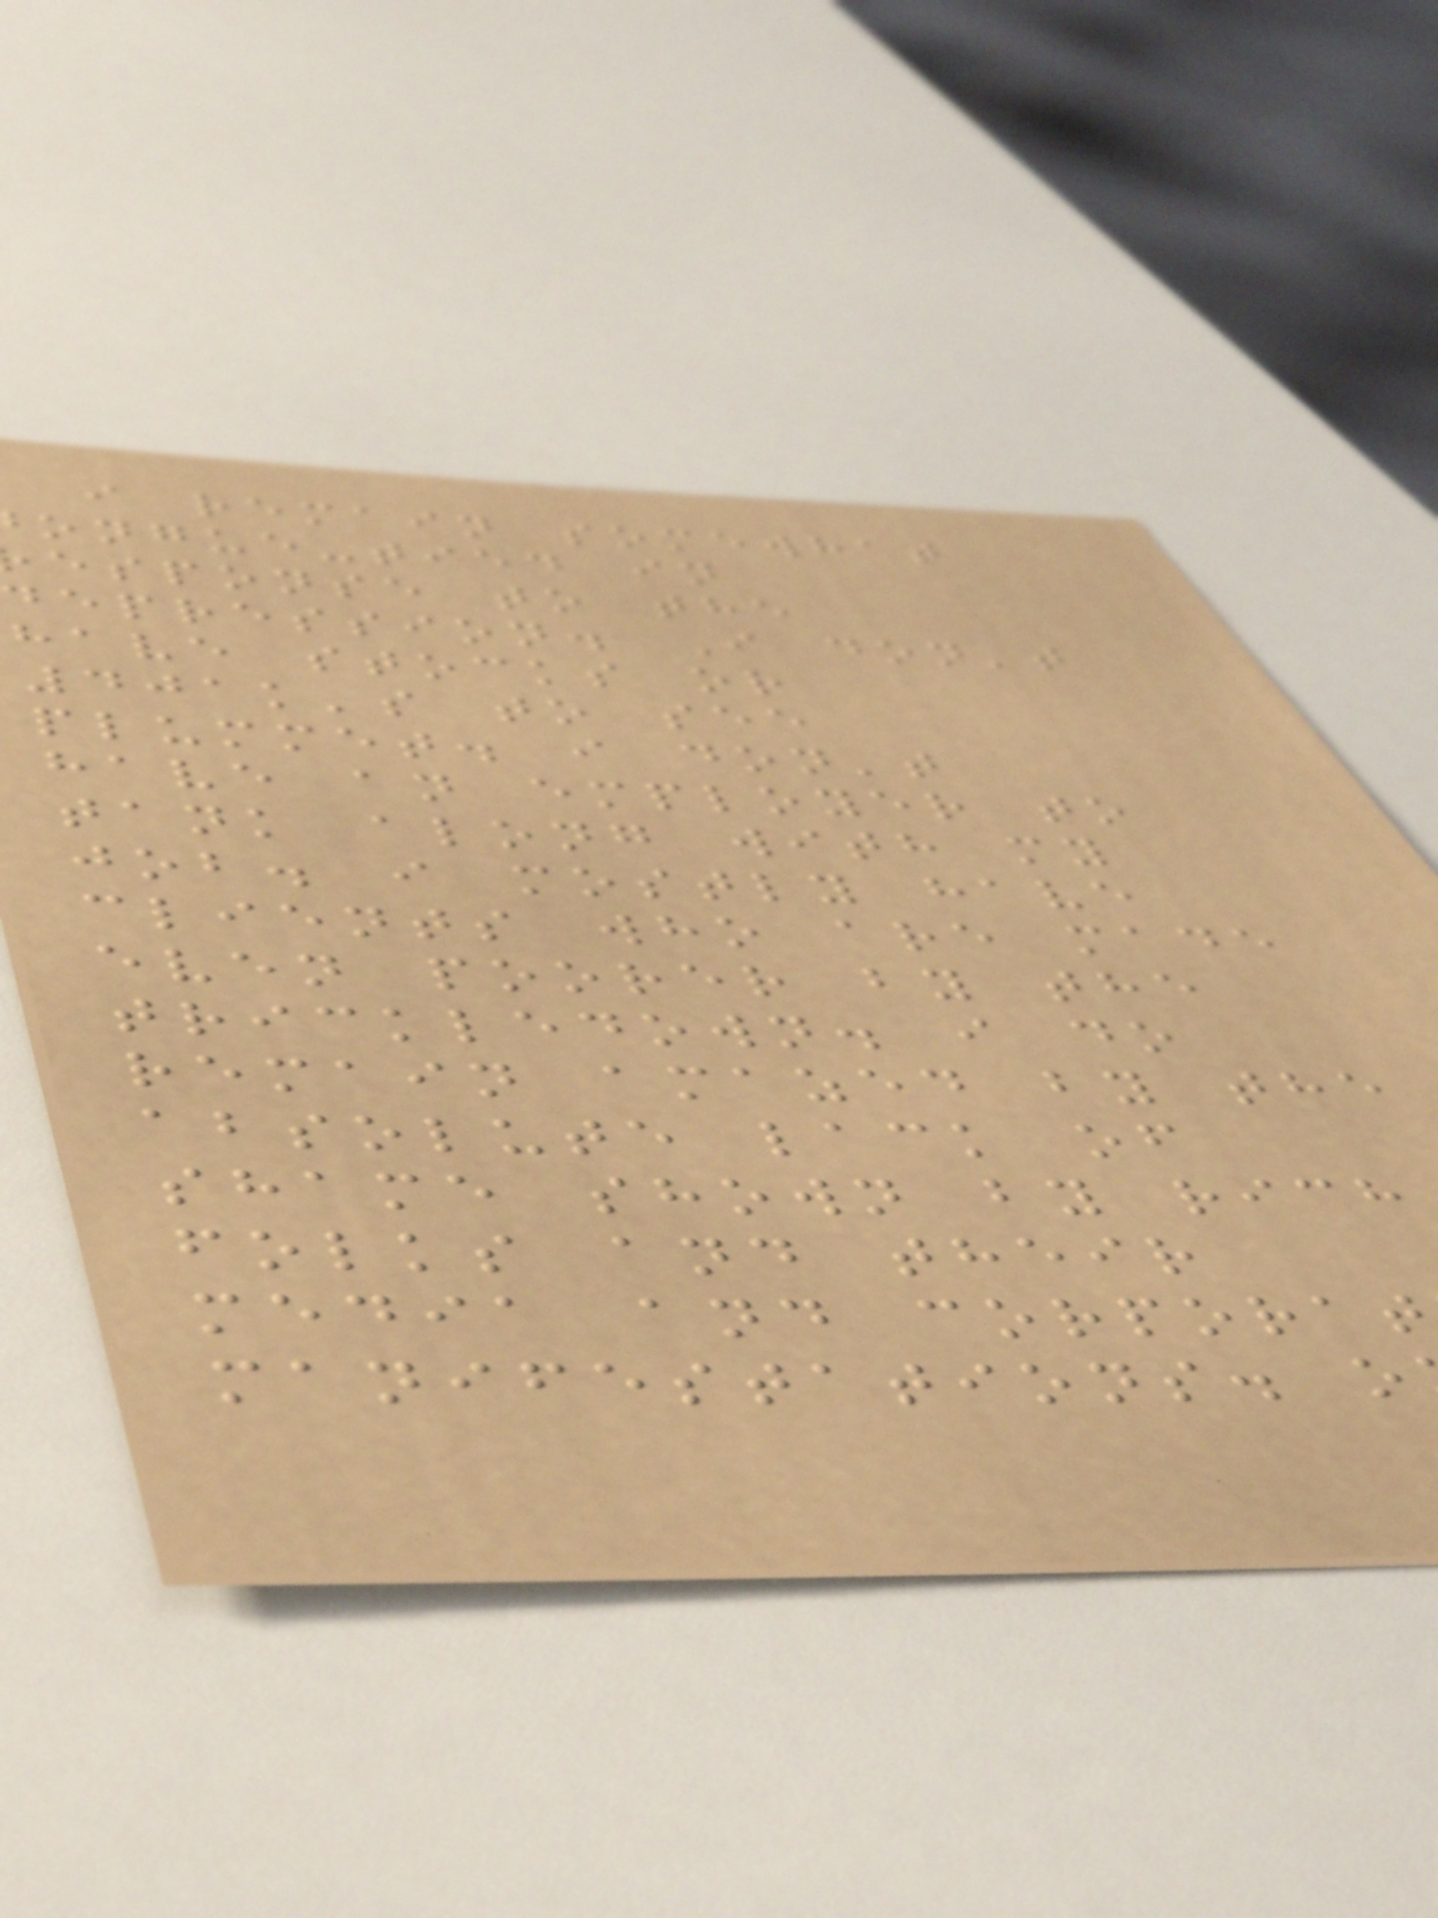i remain somewhat
ongue-tied in
esponse to the
depression. I don't
have stocks or
401k's to see
plummet. i don't
have an employer to
tank along with my
job. i mostly have
clients who are made
even poorer by the
trickledown. i do
remain amazed by the
absolute lack of
shame shown by rich
folks and their
media and corporat
manifestations. o
